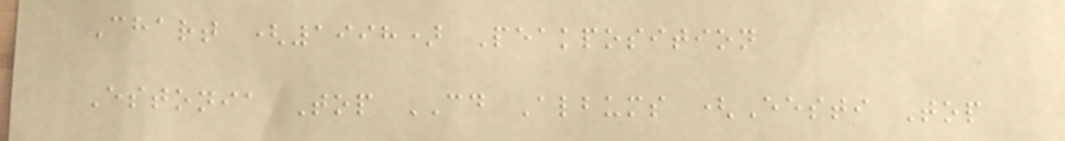Chart (1998) Peakposition
Estonia Top CD Albums (Eesti Top
